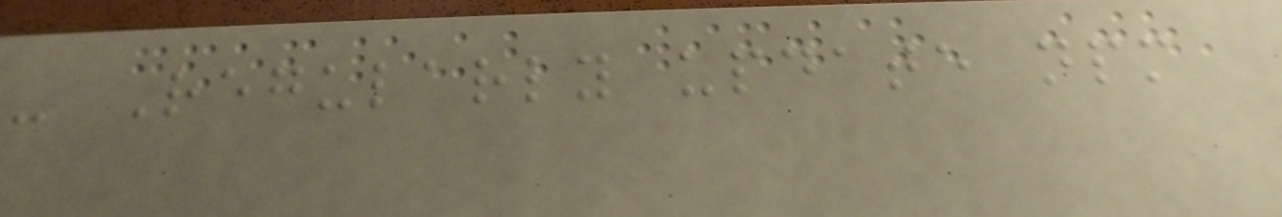- Regularly update npm
